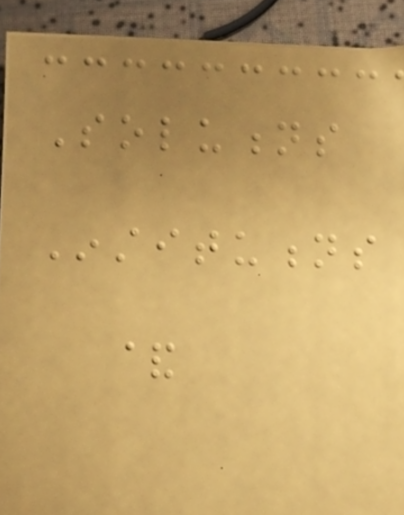Solutions
Institutions
&
